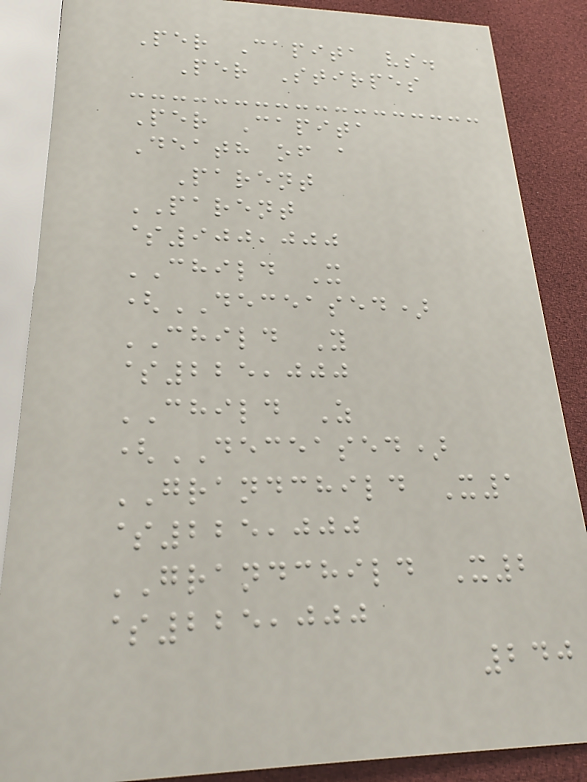Per Capita vs.
Per Stirpes
Per Capita
Death of a
Parent
PARENT
$900,000
CHILD X
(DECEASED)
CHILD Y
$225,000
CHILD Z
(DECEASED)
GRANDCHILD X1
$225,000
GRANDCHILD X2
$225,000
240
